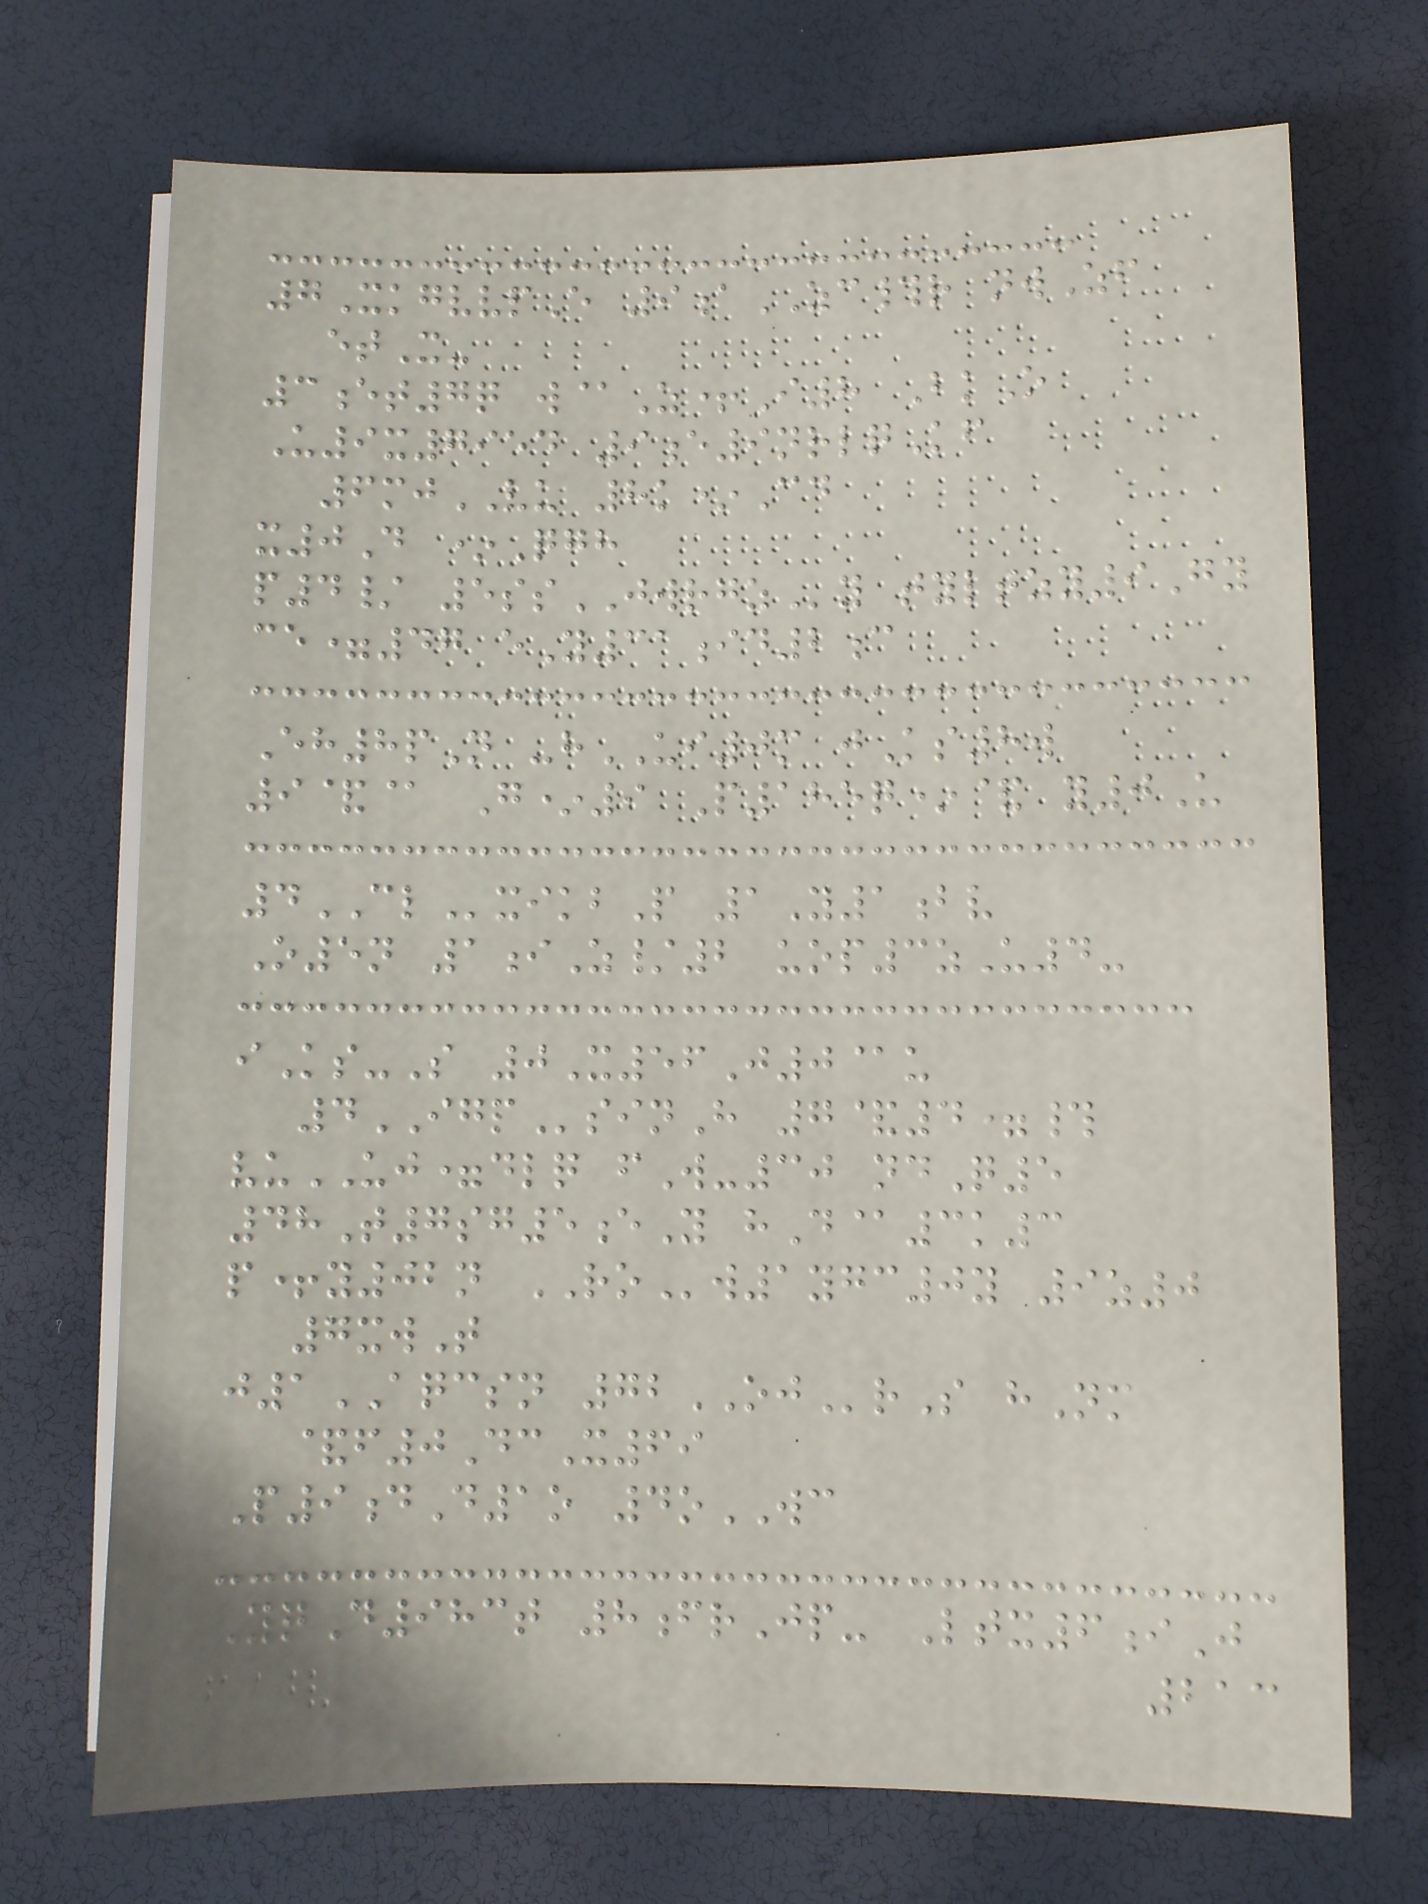7XkgvvpE 9aZC#r nwZf
etX-
3et7q w@Z+I8 BkO
U9x7954 9e9nrlqKf
6mjVU 8k*Cd
x0D *Qgh
p4/ 5ssJWRGZy tyltzy9Gy
ce=47 eY31id2c
Eh8pN -hUI0m jKs8w
9&@ G*9 P185q*& y0U
4CLxikbP 1Y1bv
O5n 1iZ/2 uop3zU4-
iKs-S 0X56J0@u
4IGPsinH 7&4=#
vuUJ=dlq fW-30 ndQ5
48T7sg5eY hD@3k3
p+y02n ROw1ygc0y 9z0
7xwT
j1AQCSN 72OJrS hNm
&f0DcX69
P9dD1o 4oWC
YqD983t 8frJp- Ltx6iJ
213
